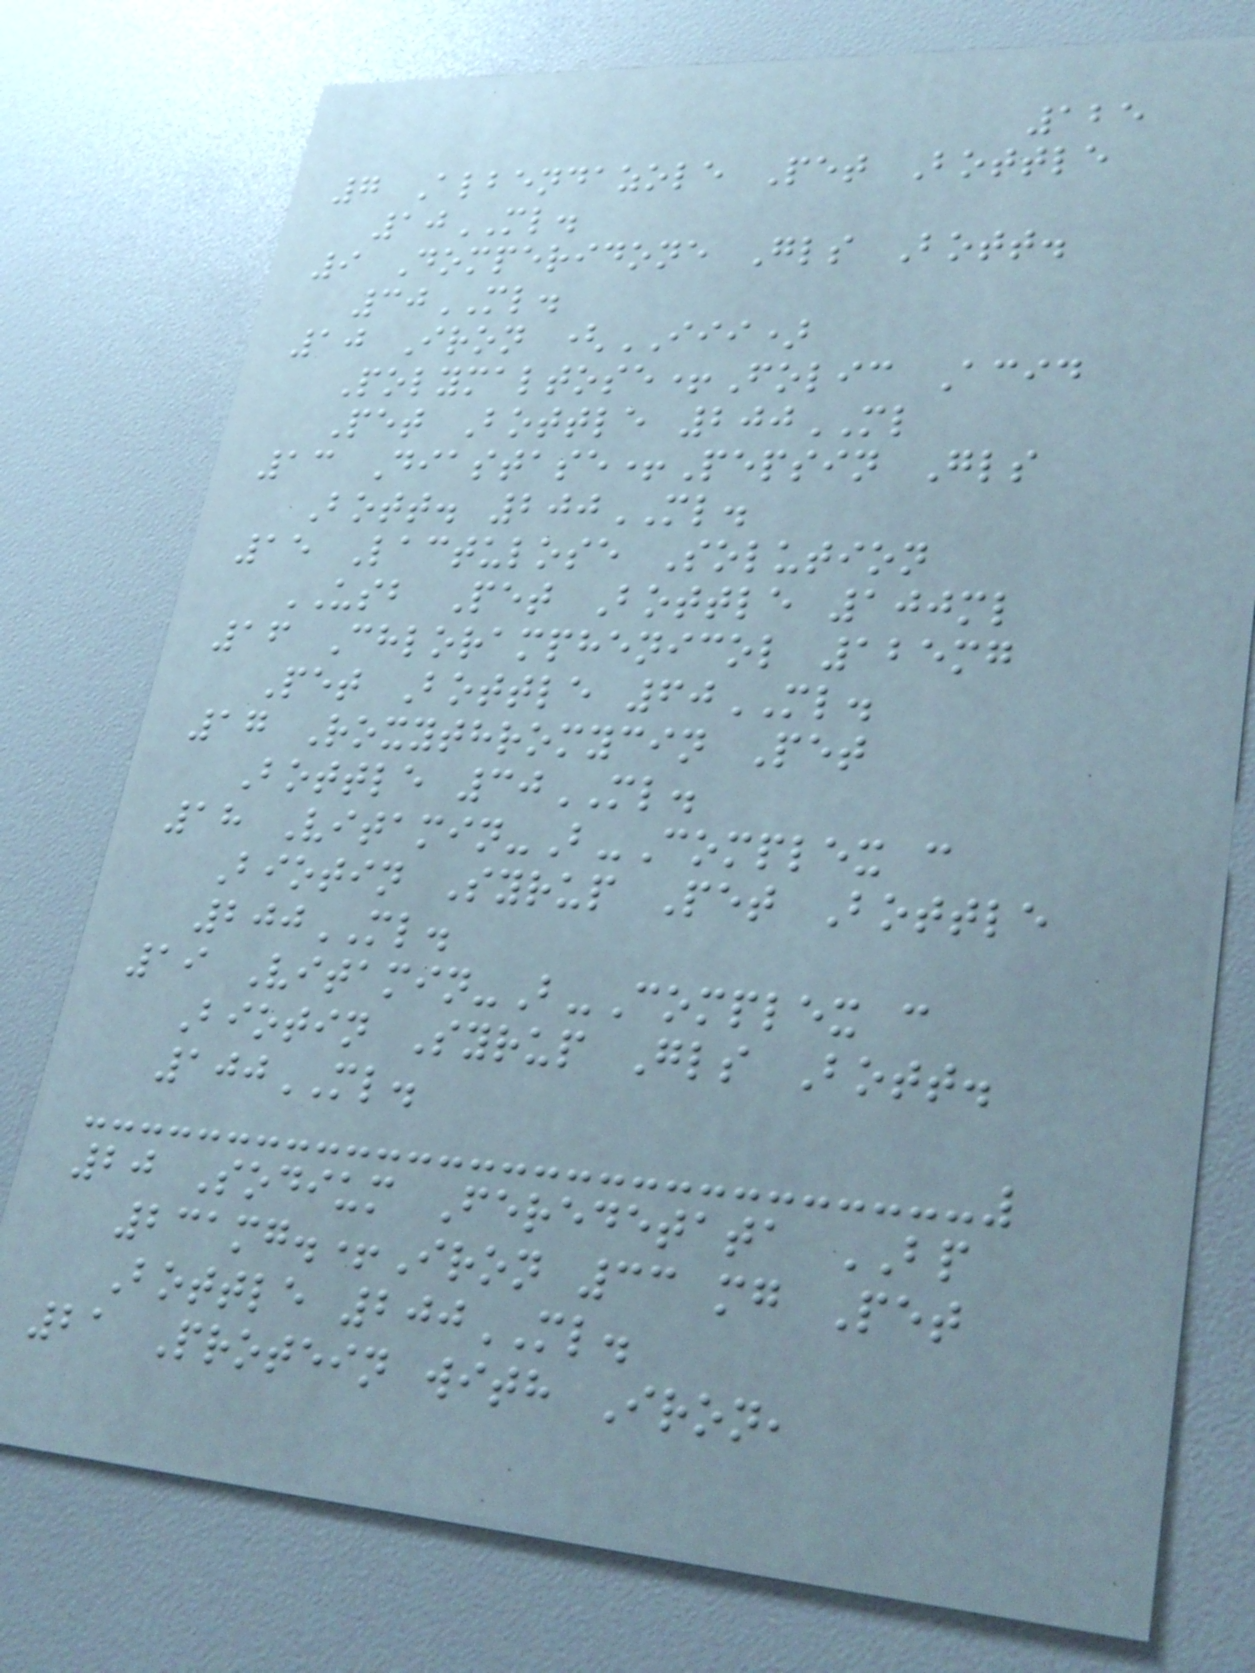125
7 Albendazole Pet Bottle
10ML.
9 Domperidone Gls Bott.
30ML.
10 Iron (III)
Polymaltose+Folic Acid
Pet Bottle 200ML
13 Diastase+Pepsin Gls
Bott. 200ML.
15 Lactulose Solution
USB Pet Bottle 100ml
16 Chloramphenicol 125mg
Pet Bottle 60ML.
17 Roxythromycin Pet
Bottle 30ML.
18 Vitamin-B-Complex c
Biotin Syrup Pet Bottle
200ML.
19 Vitamin-B-Complex c
Biotin Syrup Gls Bott.
100ML.
20 Sodium Feredetata BP
231mg.+Iron 33 mg Pet
Bottle 200ML.
21 Protein with Iron,
